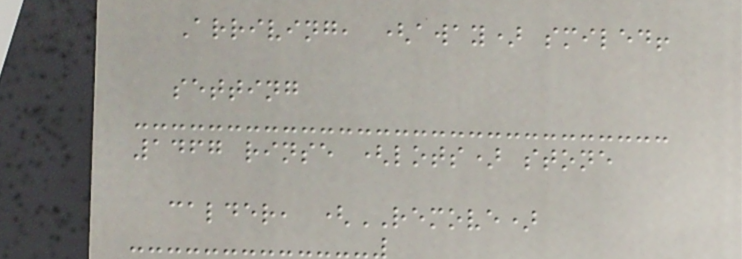Arriving, (away) smiled!
setting
1467 rinse (lots) stone
calder, (REMOVE)
